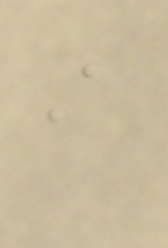A
